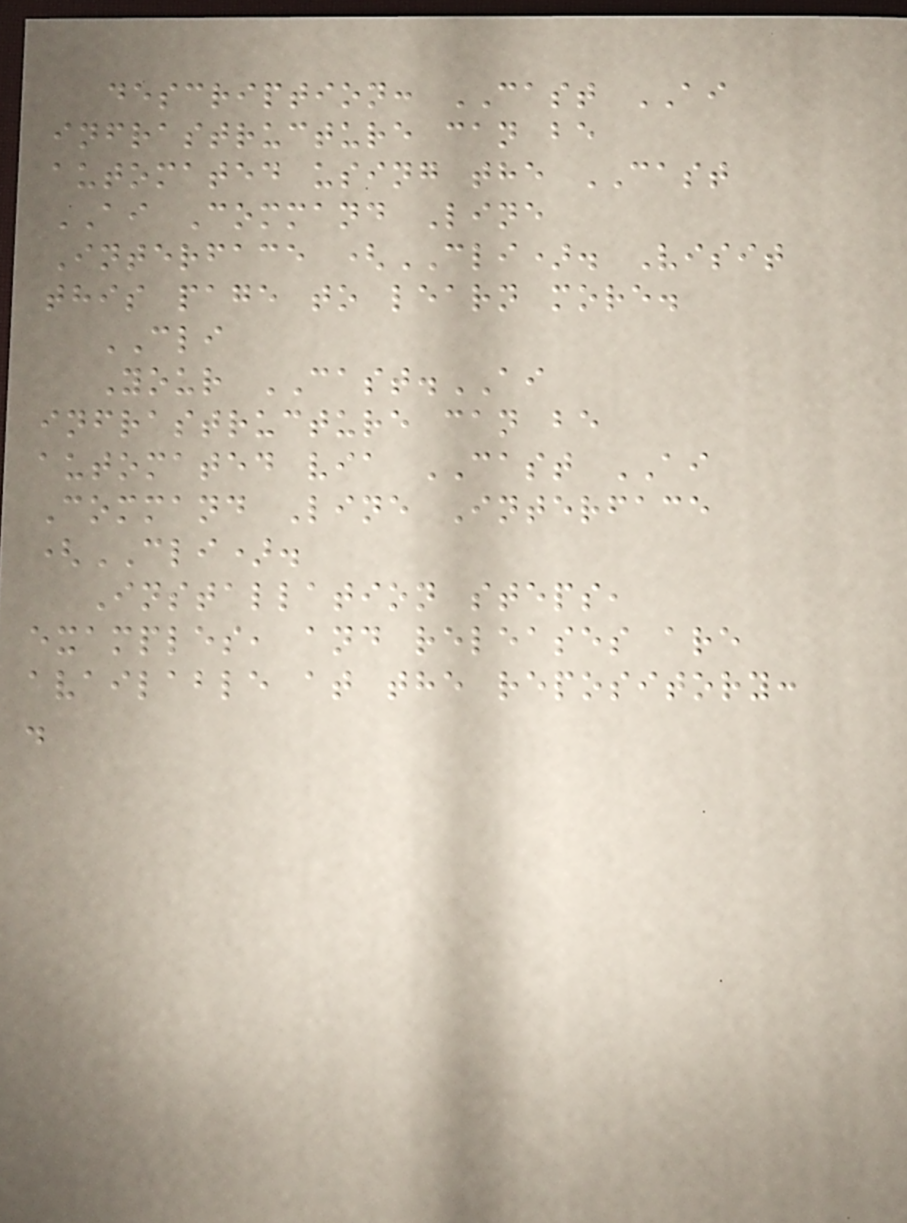description: CAST AI
infrastructure can be
automated using the CAST
AI Command Line
Interface (CLI). Visit
this page to learn more.
CLI
Your CAST.AI
infrastructure can be
automated via CAST AI
Command Line Interface
(CLI).
Installation steps,
examples, and releases are
available at the repository:
.
